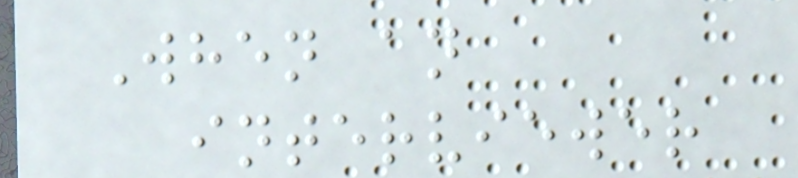When an
interviewer
